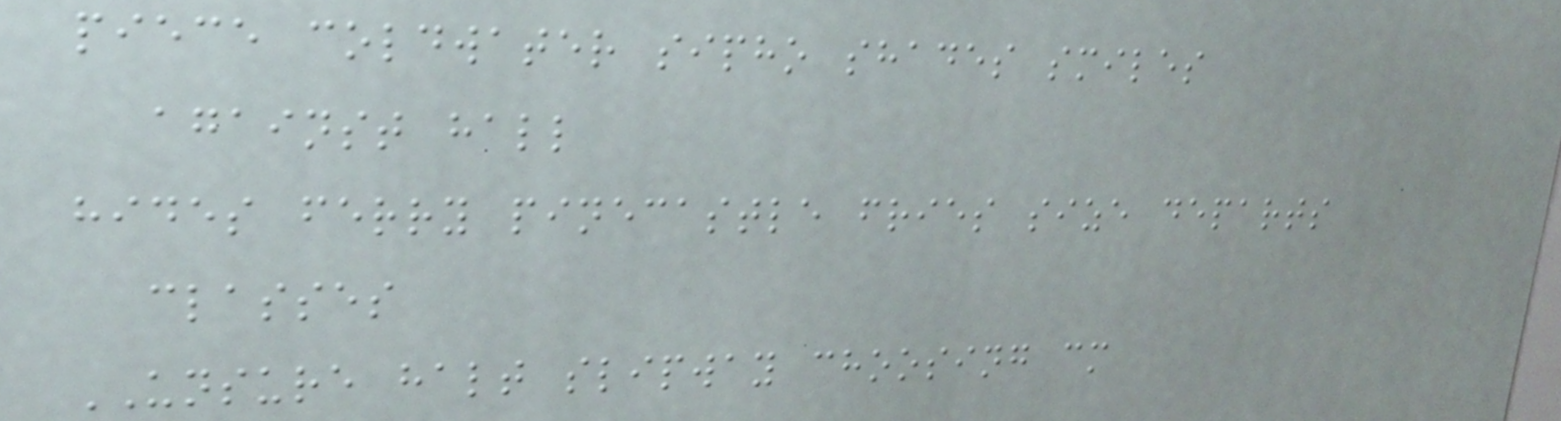piece coldwater sipho shades smiles
against hall
hides ferry pinecastle fries size departs
classes
UNSURE halt slipway choosing cm
